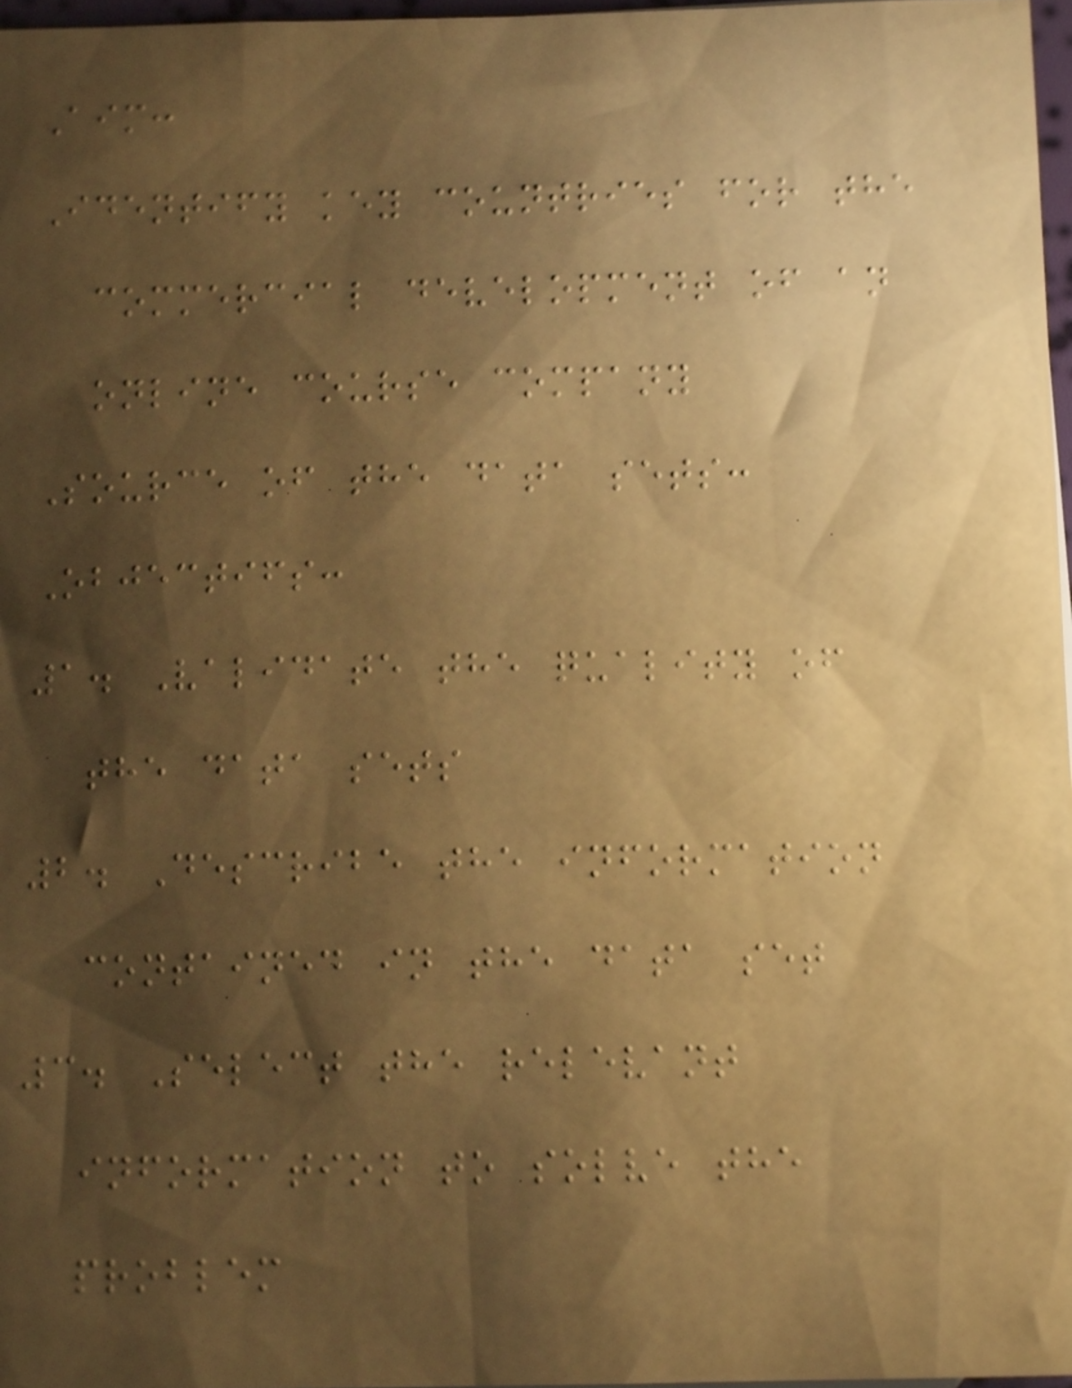Aim:
Identify key countries for the
commercial development of an
online course company
Source of the data sets:
Objectifs:
1. Validate the quality of
the data sets
2. Describe the information
contained in the data set
3. Select the relevant
information to solve the
problem
